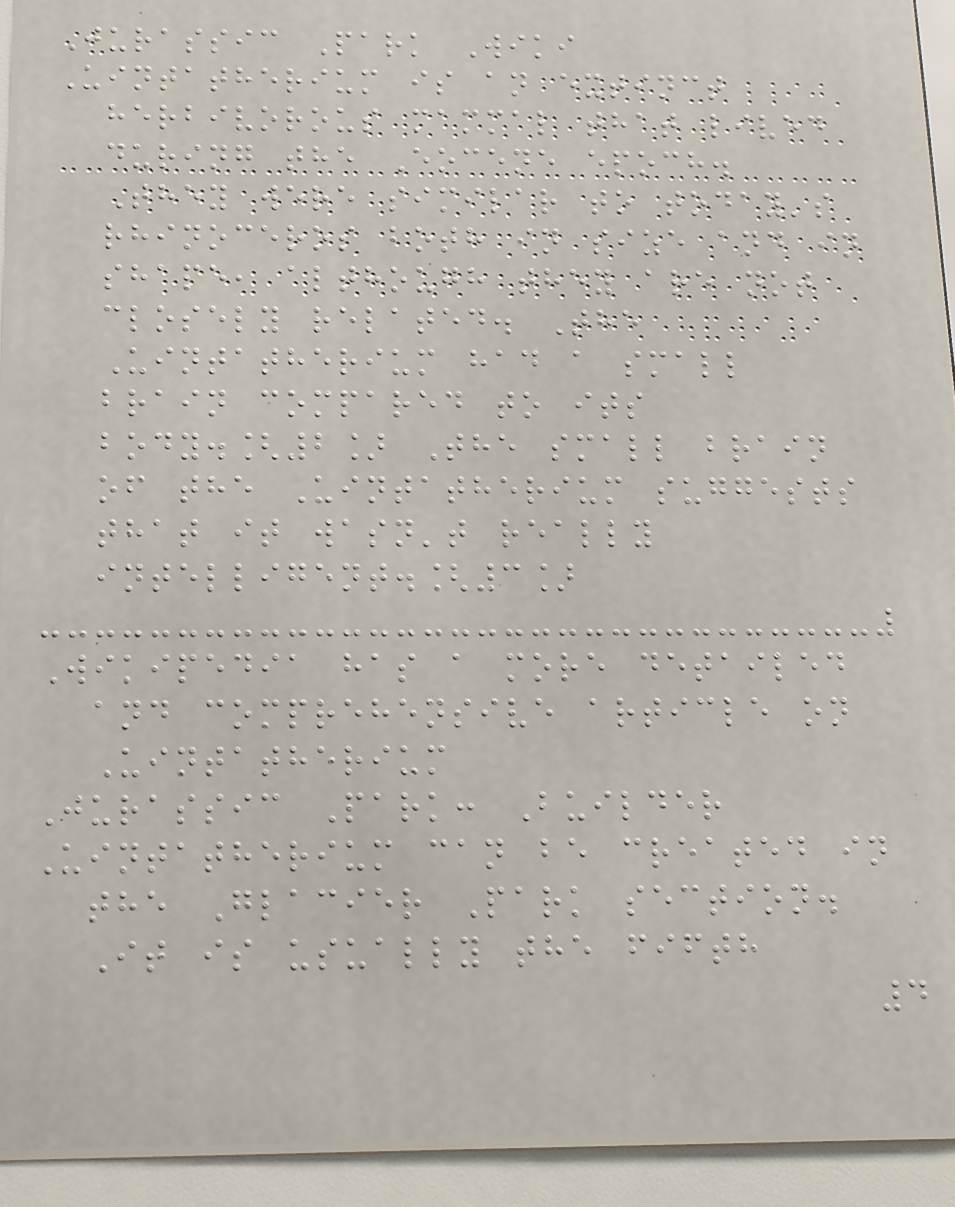Jurassic Park Wiki
Uintatherium is an extinct
herbivorous mammal that lived
during the Eocene epoch.
They were similar to today's
rhinoceros both in size and in
shape, although they are not
closely related. The
Uintatherium had a small
brain compared to its
body.[2] The small brain
of the Uintatherium suggests
that it wasn't really
intelligent.[3]
Wikipedia has a more detailed
and comprehensive article on
Uintatherium
Jurassic Park: Builder
Uintatherium can be created in
the Glacier Park section.
It is usually the fifth
4
